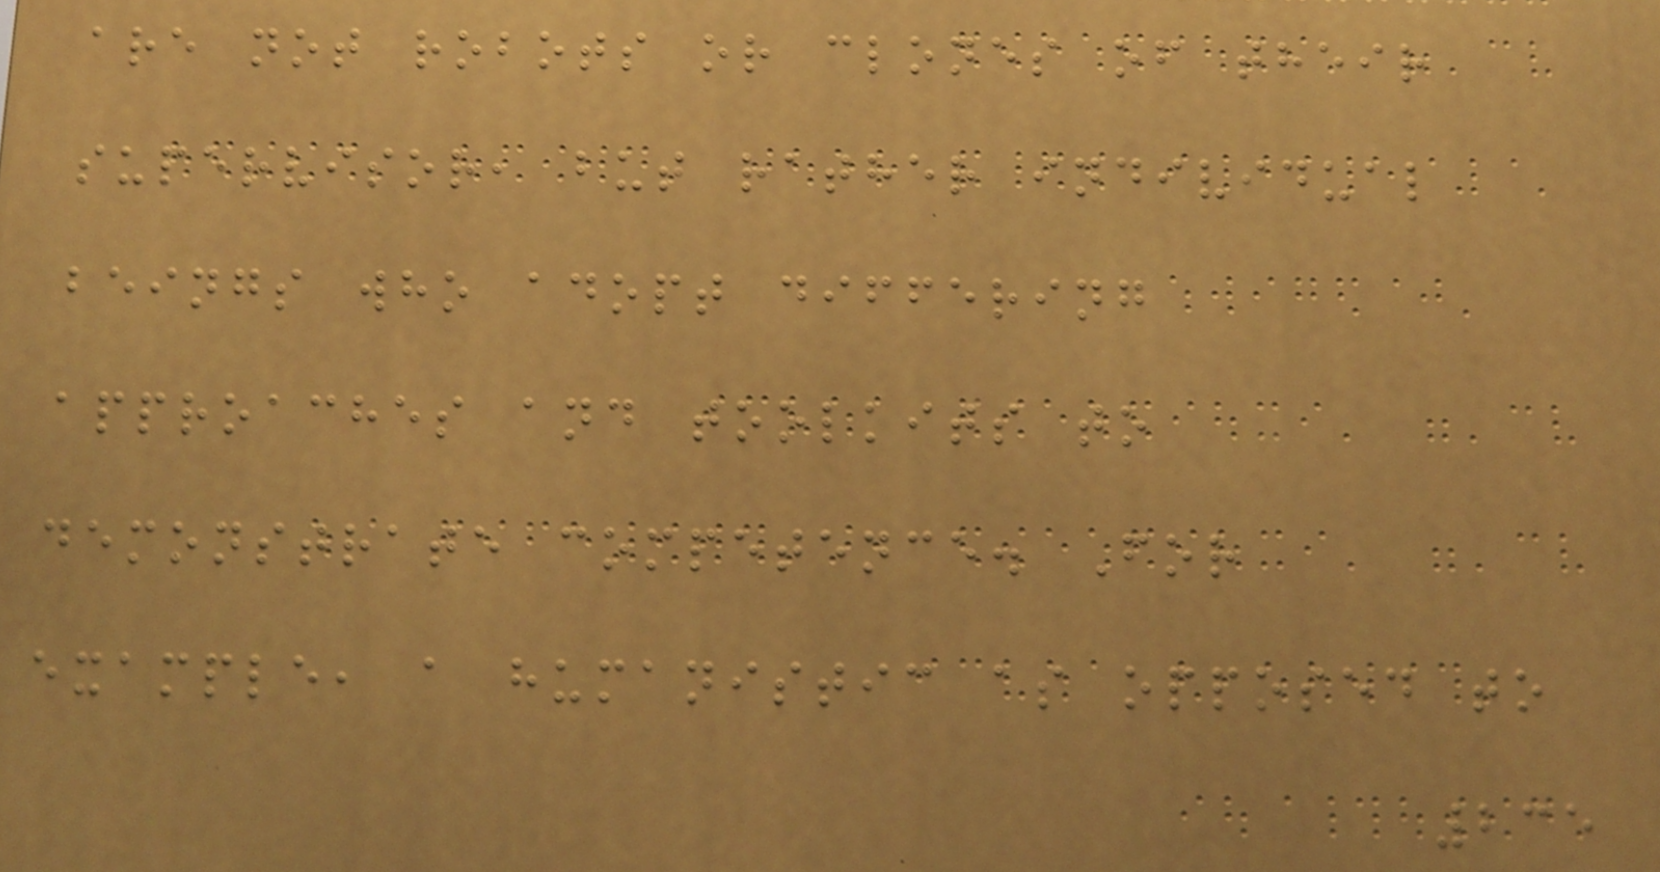are not robots or clones of their
supervisor, but rather individual
beings who adopt differing
approaches and toolkits to
demonstrate competence. For
example, a humanistic as opposed to
235
